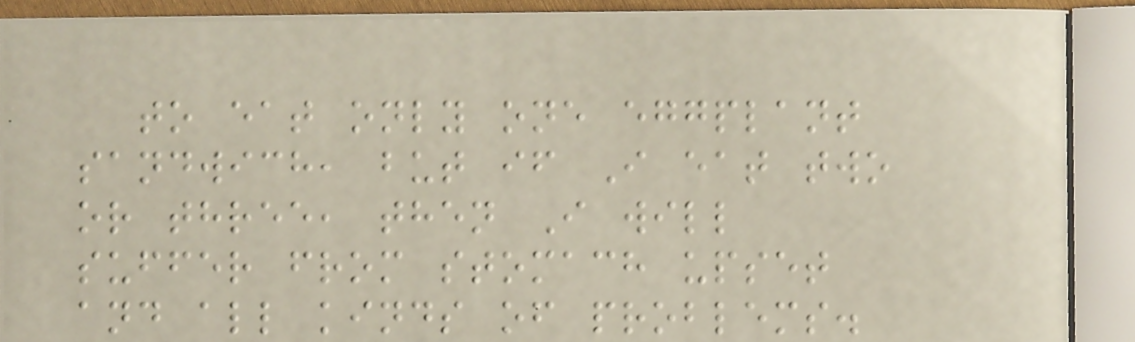to eat only one eggplant
sandwich, but if I eat two
or three, then I will
suffer from stomach upset
and all kinds of problems.
